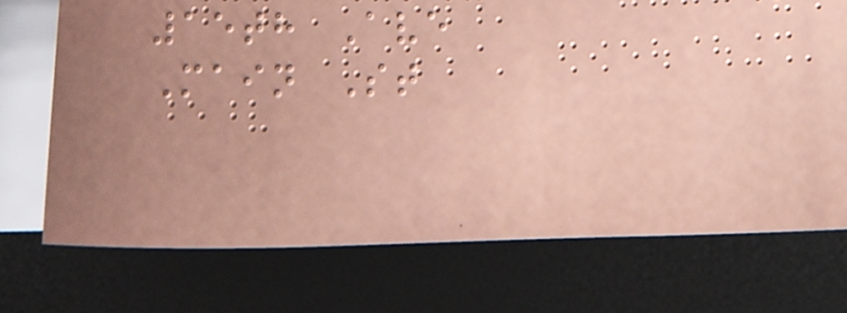15th Ave
Main St
